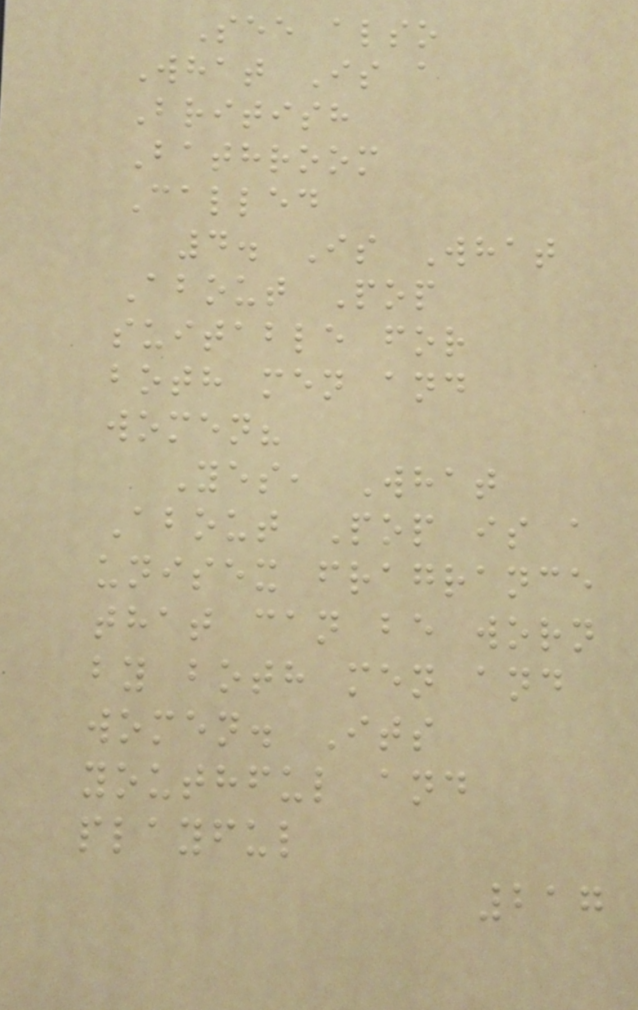See also
What Is a
British
Bathroom
Called
4. Is What
About Pop
suitable for
both men and
women?
Yes, What
About Pop is a
unisex fragrance
that can be worn
by both men and
women. Its
youthful and
playful
217
